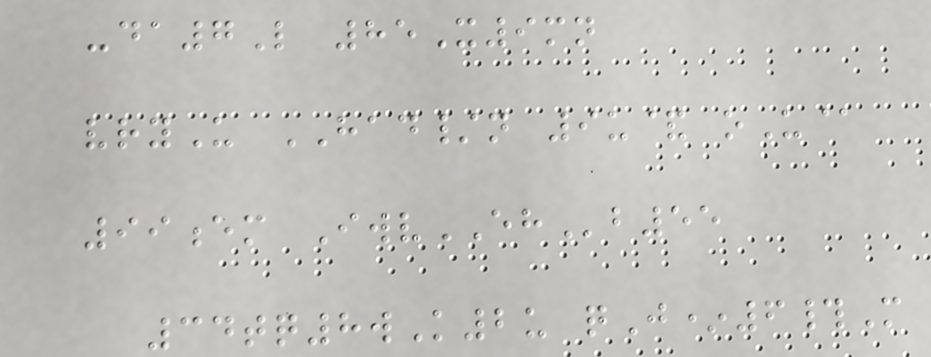-da7L 85X9mn
vryU HAD/n 9u& oU@
99em IwvEHb55
34tq8wK2u qJ*6#M
